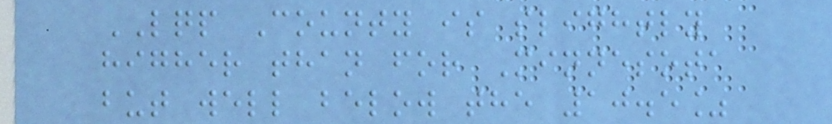LQP County is slightly
higher than for Minnesota
but well below the 10.5%
